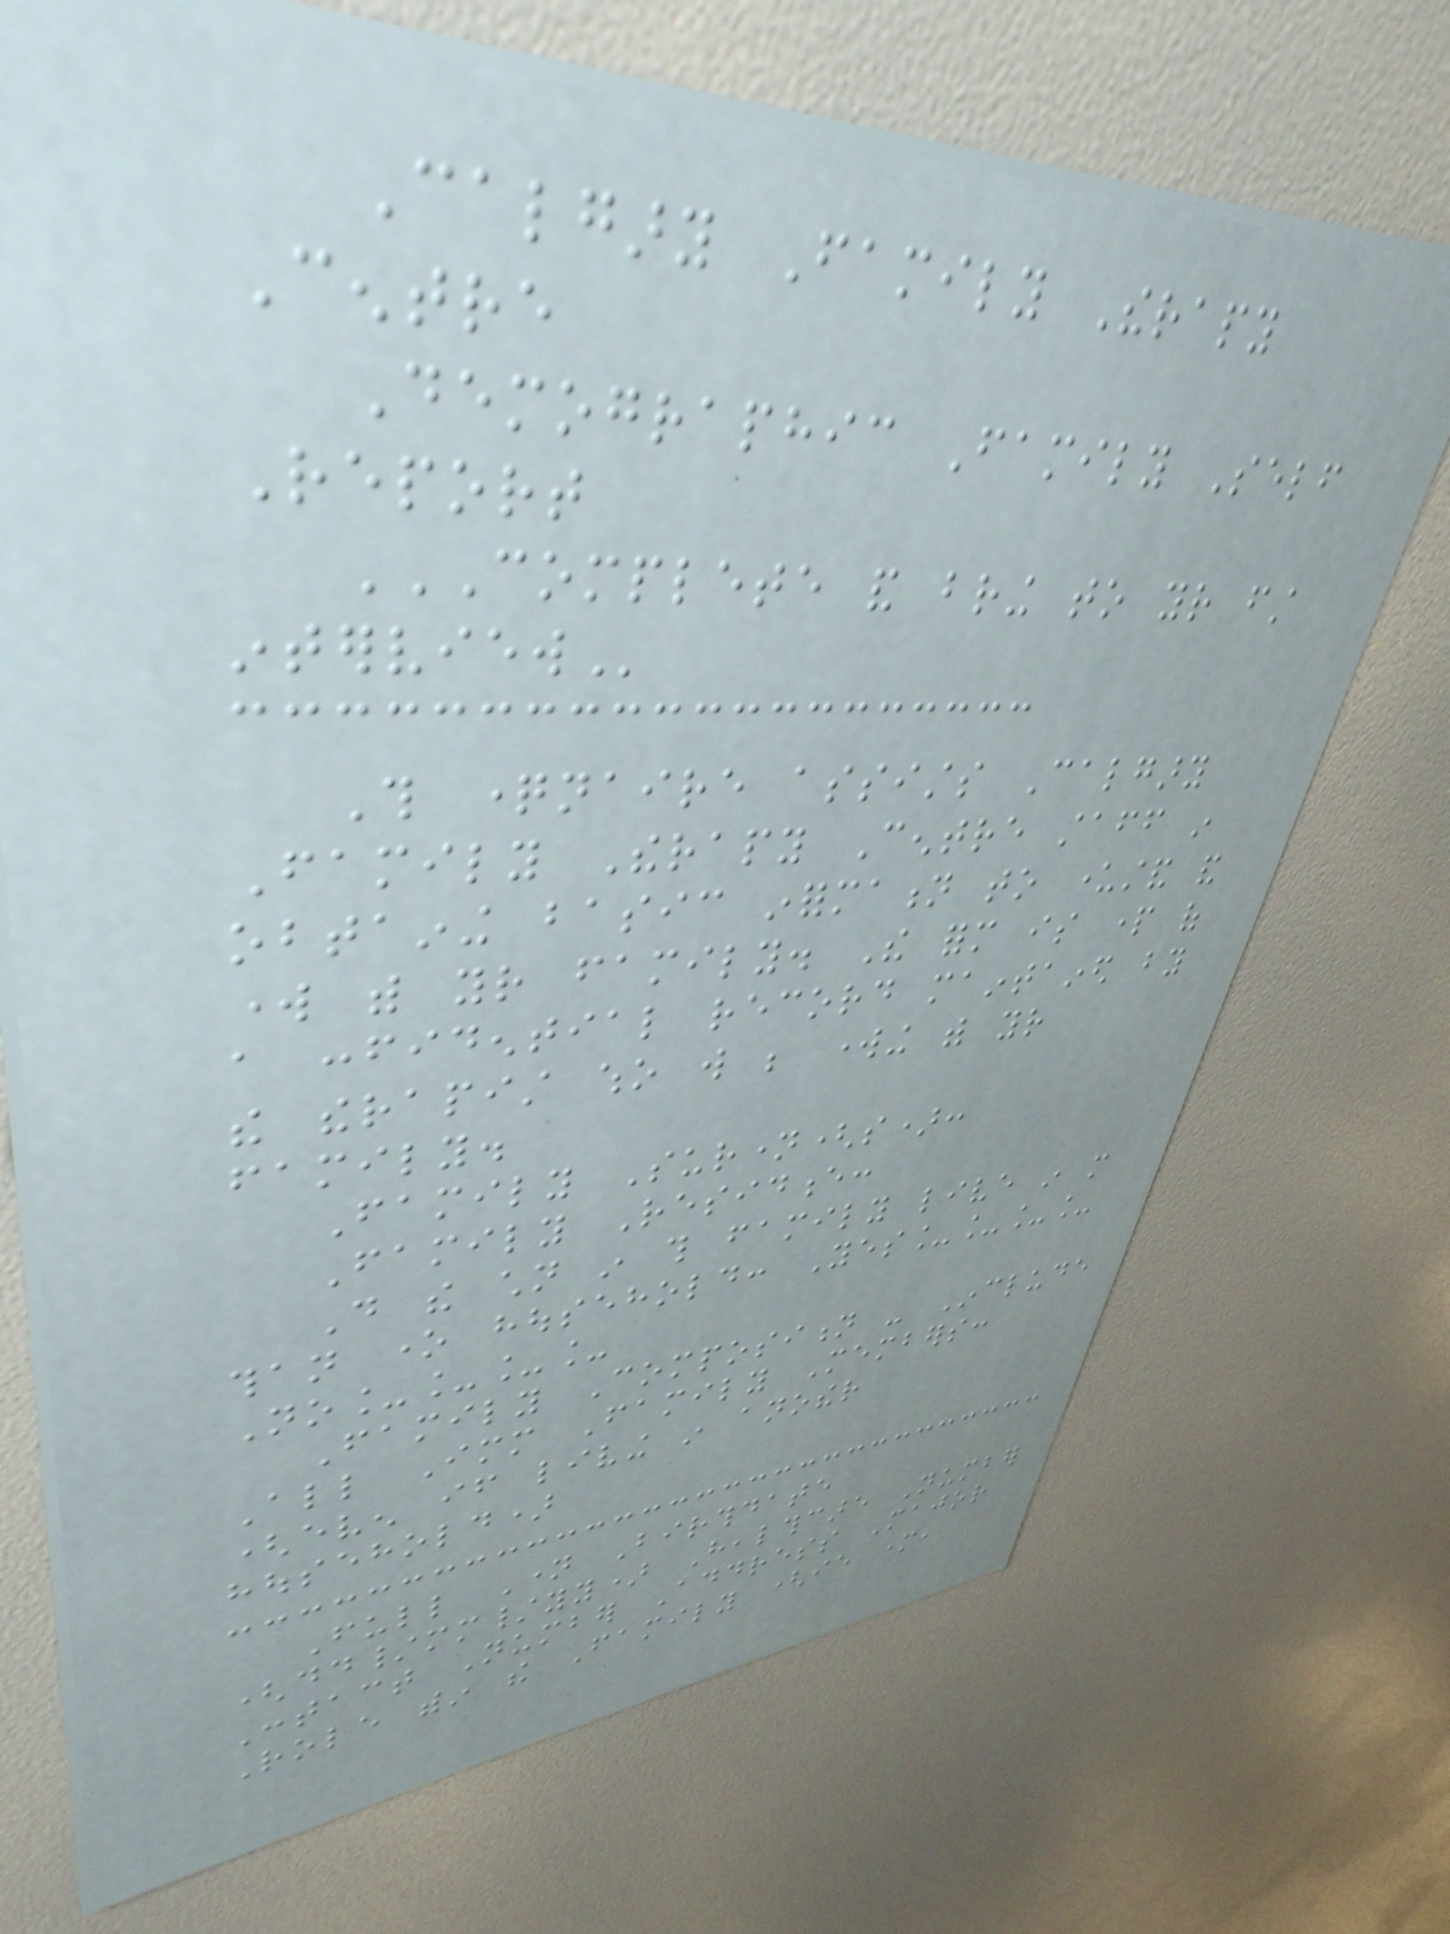Calgary Family Therapy
Centre
Demographic Family Self
Report
COMPLETE AND BRING TO YOUR FIRST
INTERVIEW
This questionnaire assists Calgary
Family Therapy Centre staff in
obtaining basic information to understand and
work with your family. The form is part of
a confidential record maintained by
the therapist who will be working with your
family.
Family Surname(s):
Family Residence:
Do the children in this family live in more
than one household: Yes____
No____
Family Composition - Include
All Immediate Family Members:
(even if living in another
household)
Full Name Birthdate
(dd/mm/yy) Healthcare Number
Contact Number Address Major
Role within the Family (ie mother,
